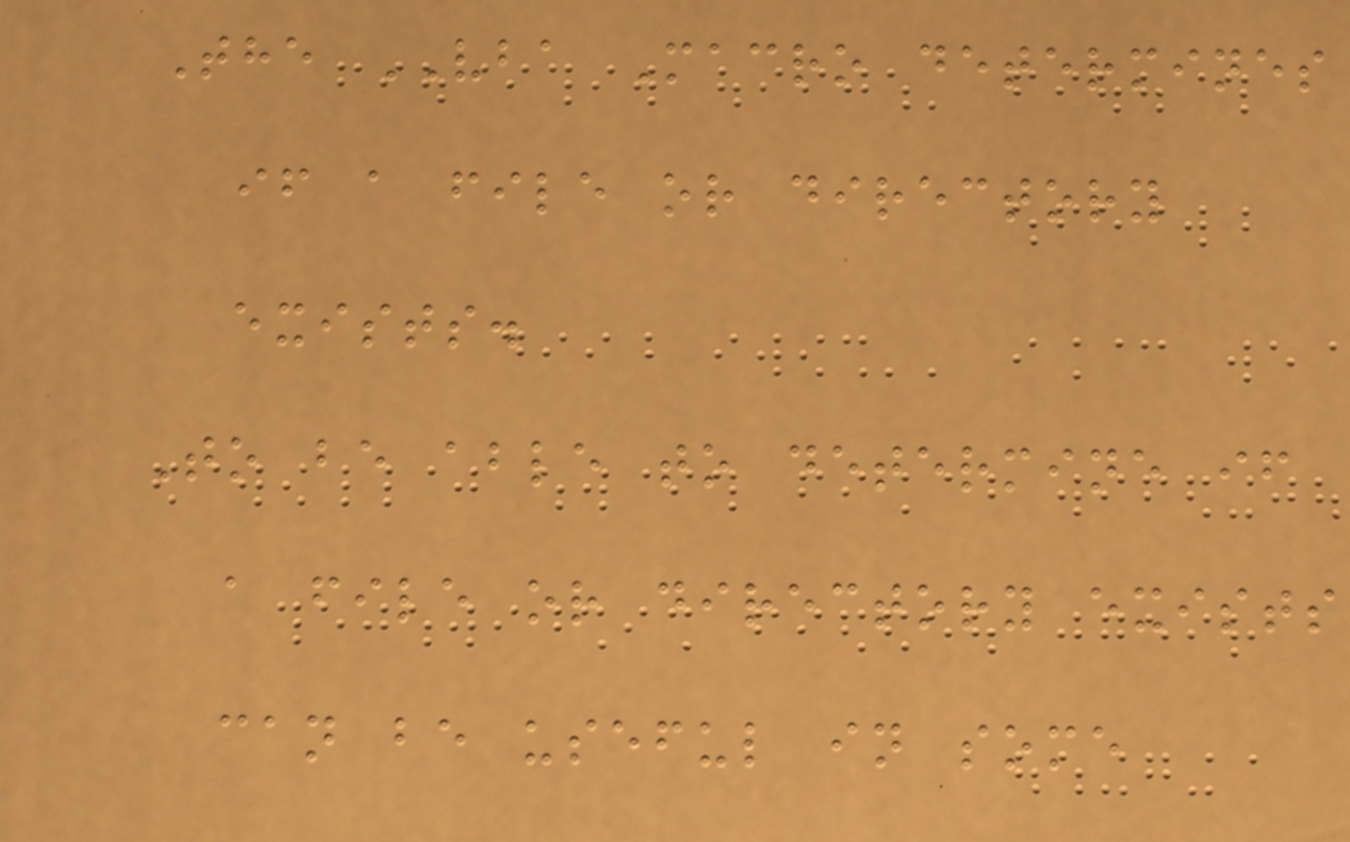The VBA Macro determines
if a file or directory
exists.
To be able to determine if
a file or directory exists
can be useful in some
